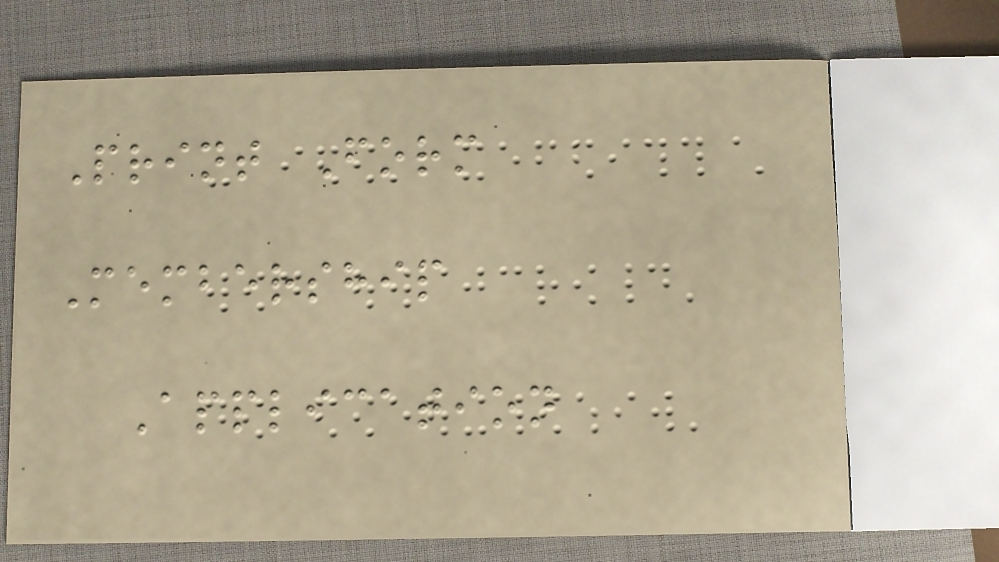Print Form
Membership
Application
